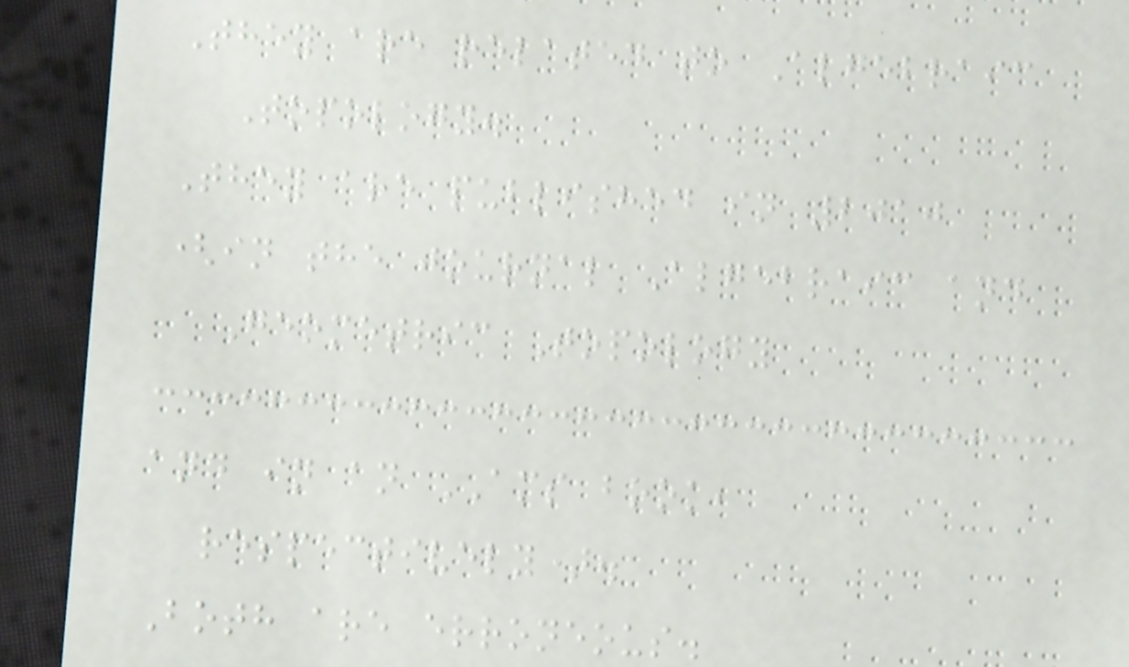They are related to Algebraic
Topology.
They are published in 2010
(in the journal Algebraic and
Geometric Topology
and in an AMS book,
respectively).
Both are erroneous.
